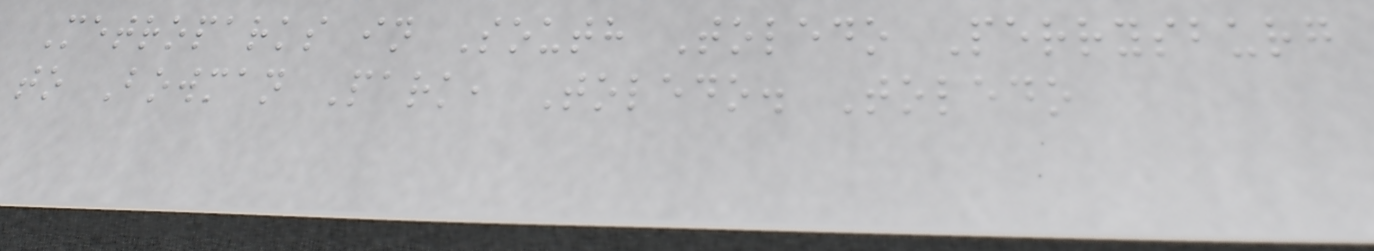Metroparks in South Toledo Perrysburg
to Bowman Park, Toledo. Toledo
